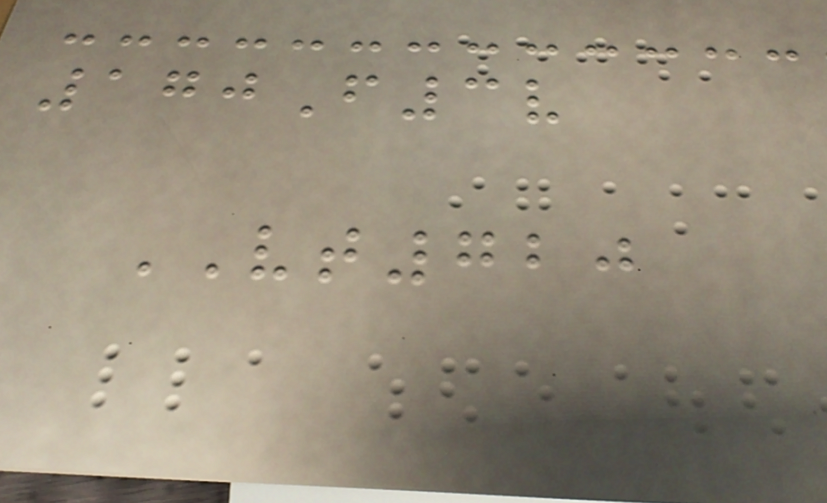170F3v
VT720
